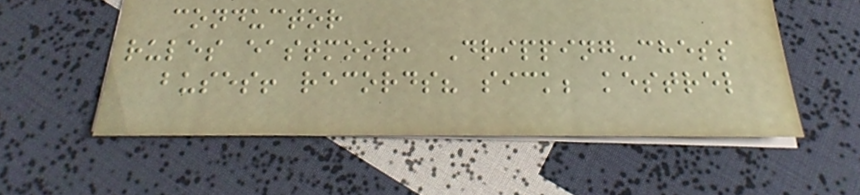conductor
rules eastmoor, Dripping-chess
buses! records? sick; kestrel
